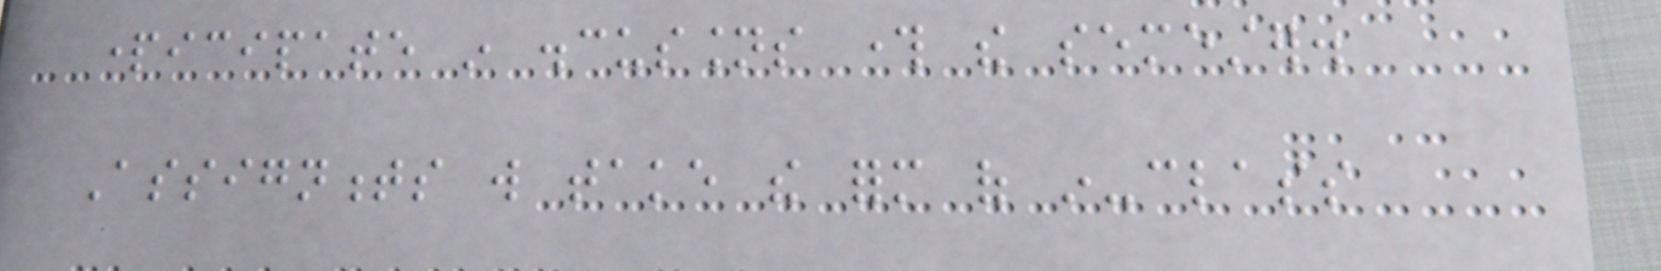participate in discussions through the semester.
Assignments will take the form of in-class
